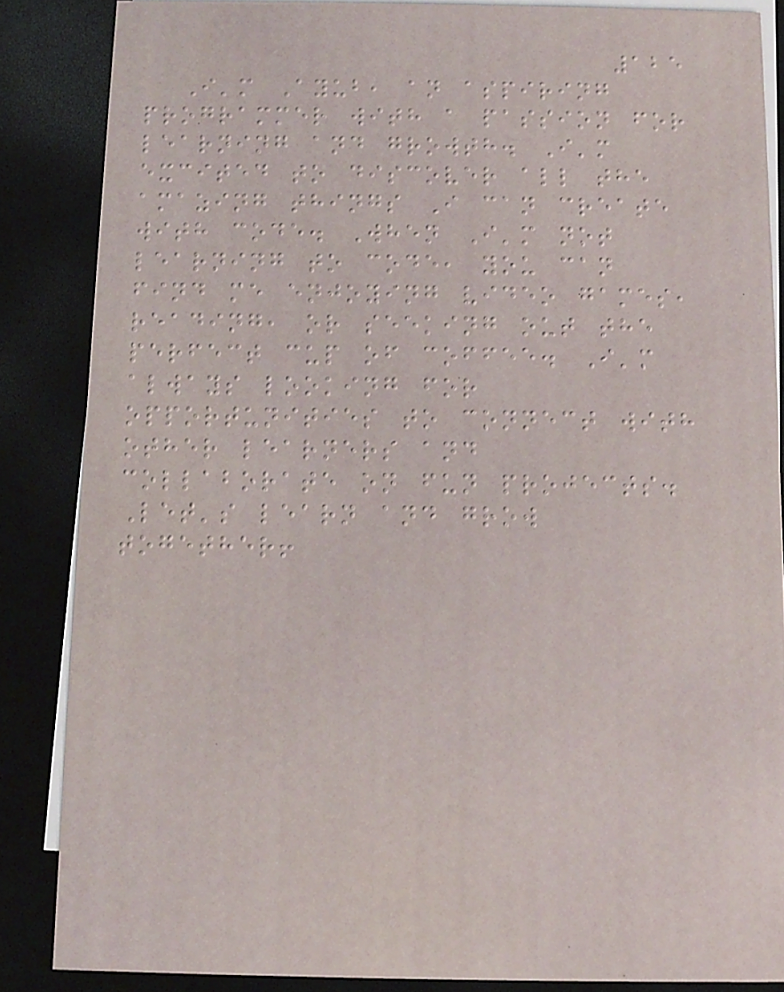125
I'm Ayub, an aspiring
programmer with a passion for
learning and growth. I'm
excited to discover all the
amazing things I can create
with code. When I'm not
learning to code, you can
find me enjoying video games,
reading, or seeking out the
perfect cup of coffee. I'm
always looking for
opportunities to connect with
other learners and
collaborate on fun projects.
Let's learn and grow
together!
